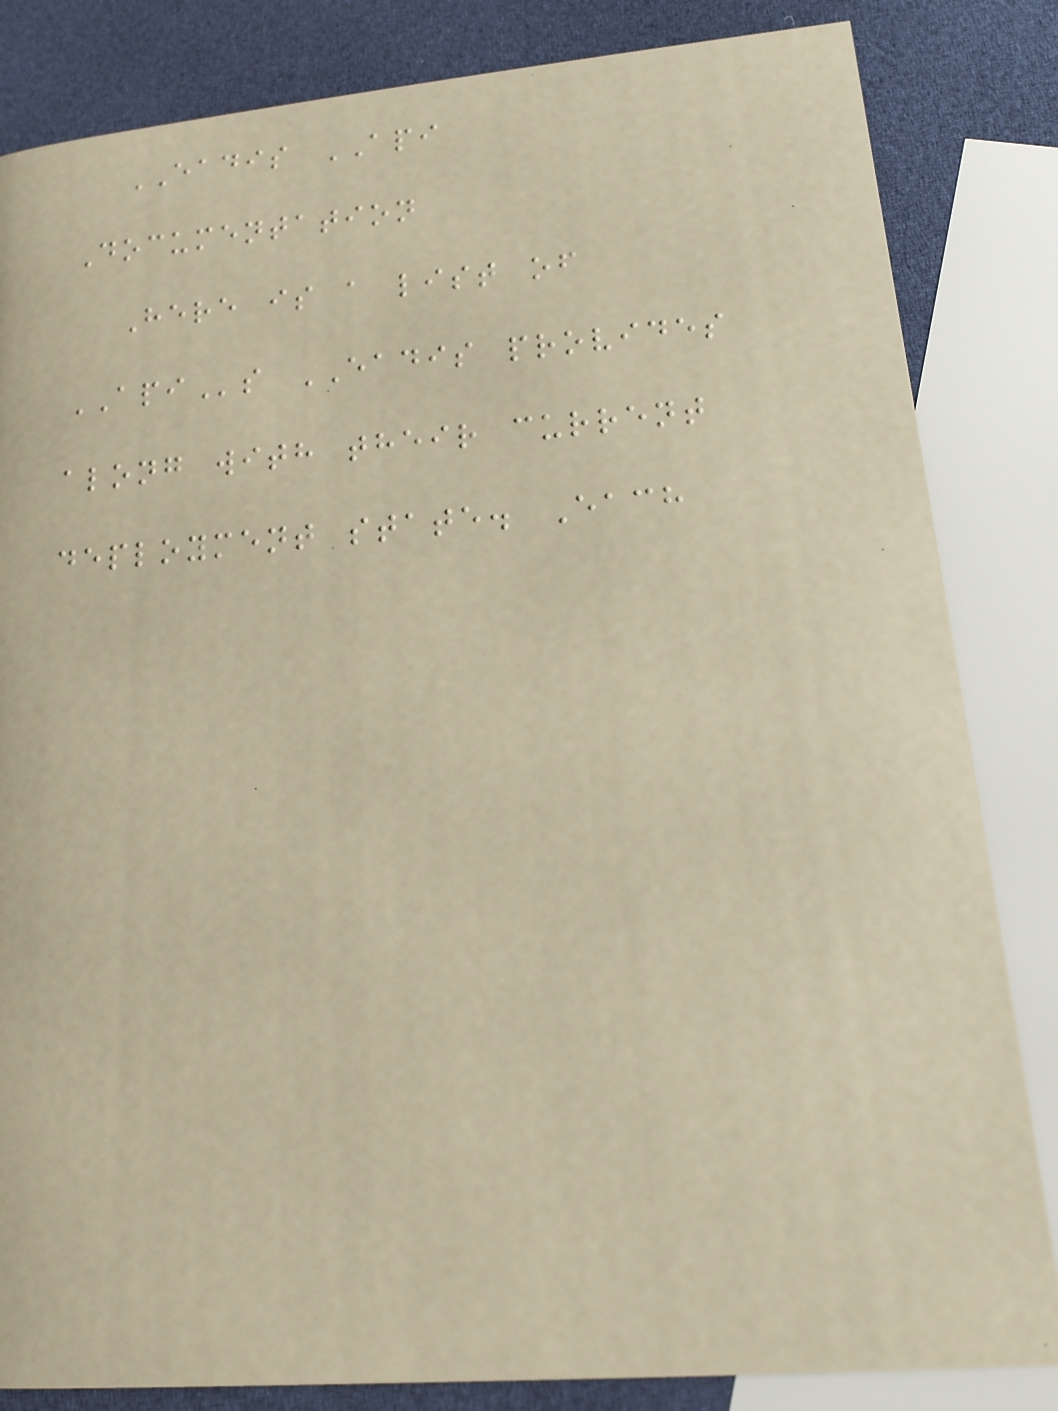EADIS API
Documentation
Here is a list of
APIs EADIS provides
along with their current
deployment state. Each
